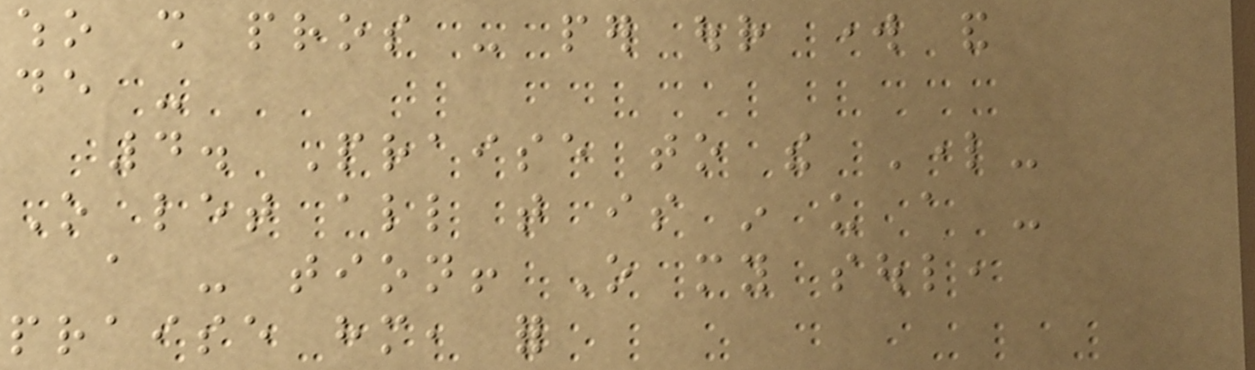who shall pros - per our work and
de -
4. Praise to the Lord-
O let all that is in us a -
a - tion! O my soul,
praise him, for
